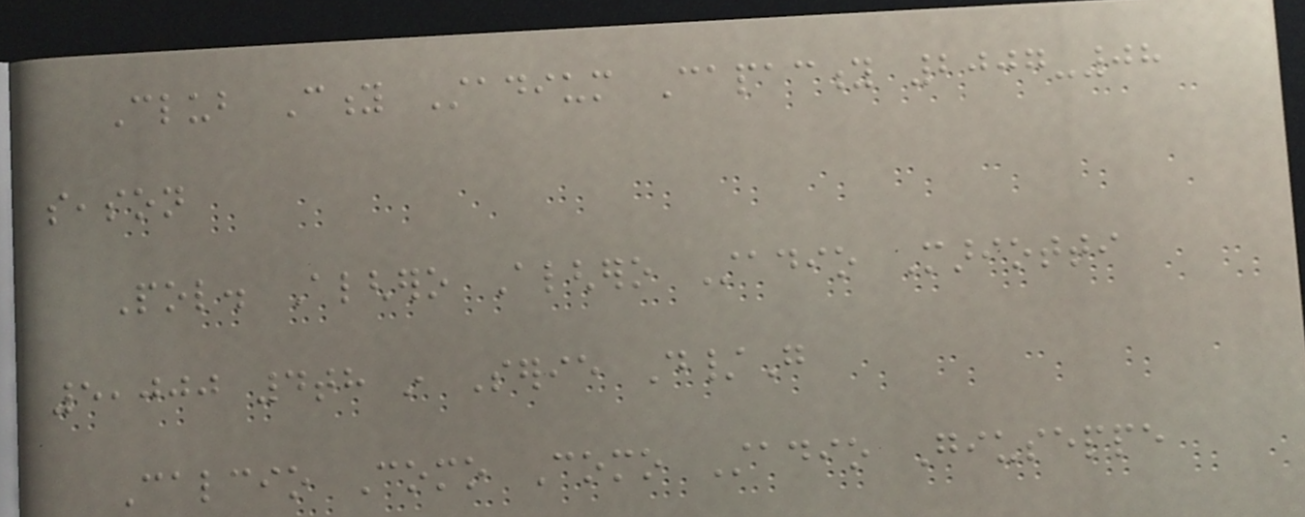Club City Stadium Capacity 2007-08
season
Pol. Alghero Alghero Stadio Mariotti
5,000 4th in Serie D/G
Calcio Como Como Stadio Giuseppe
